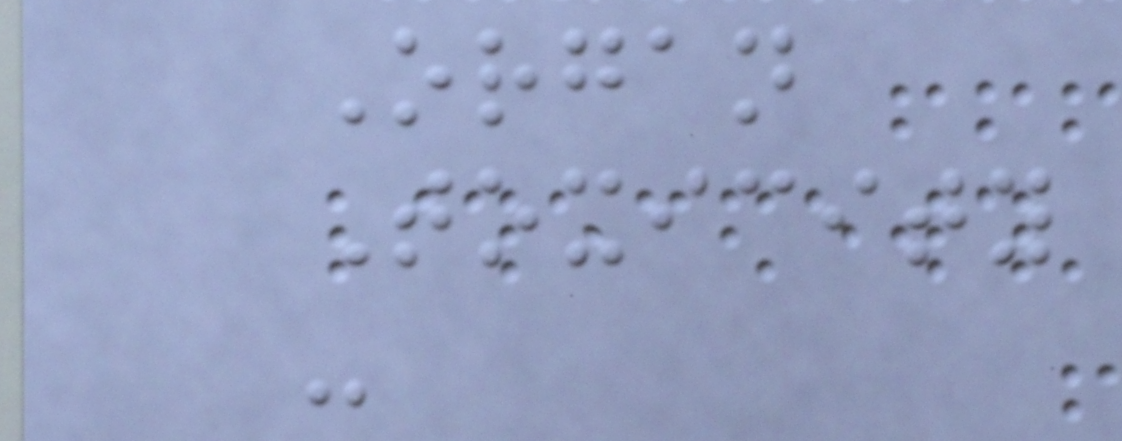Organ
Toxicity
-
